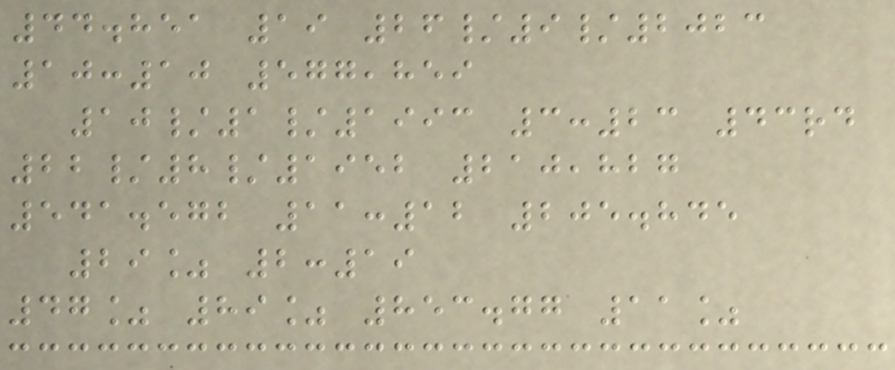44.851 19 26/9/2023
10:10 577,859
10/1/1993 3:23 43rd
22/8/1952 210,827
541.572 11:12 205.845
29% 2:19
47% 89% 853.77 11%
